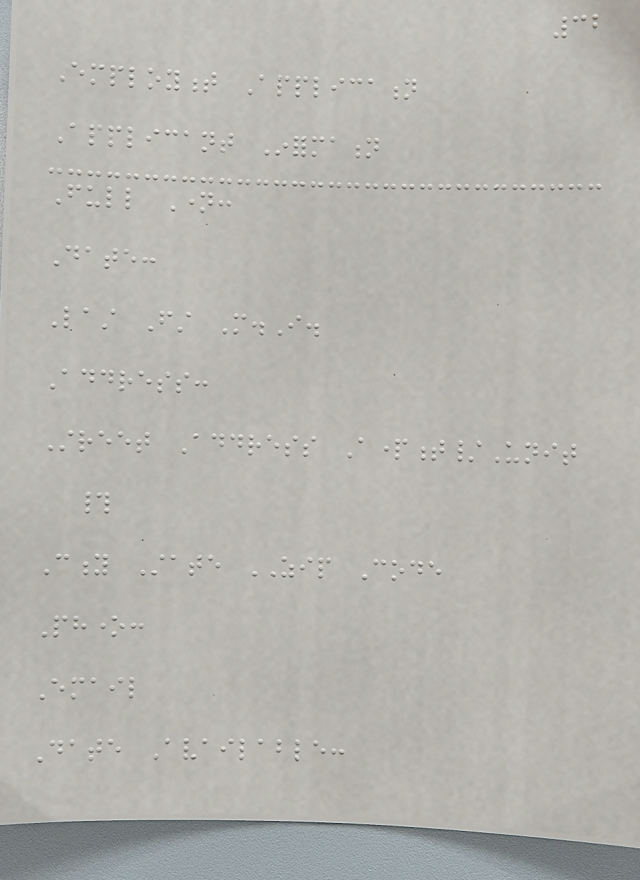32
Employment Application
Applicant Information
Full Name:
Date:
Last First M.I.
Address:
Street Address Apartment/Unit
#
City State ZIP Code
Phone:
Email
Date Available:
